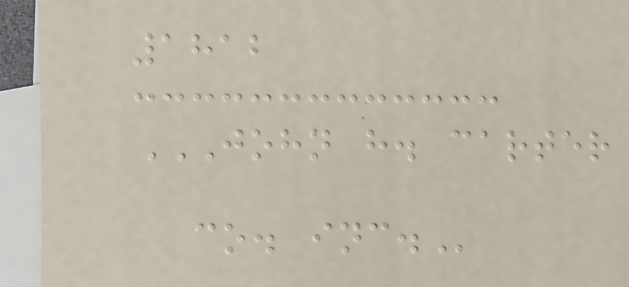1812
JOHN H. CARTER
CO. INC.
